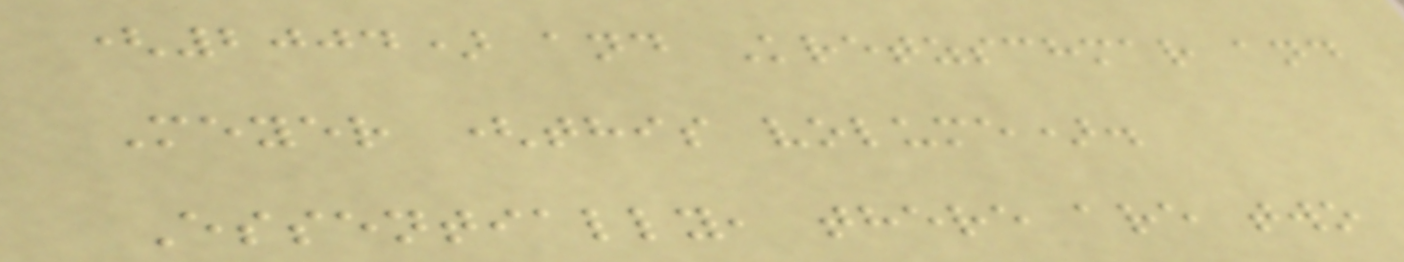(2004) and Kretzschmar and
Meyer (this volume).
Essentially, there are two
